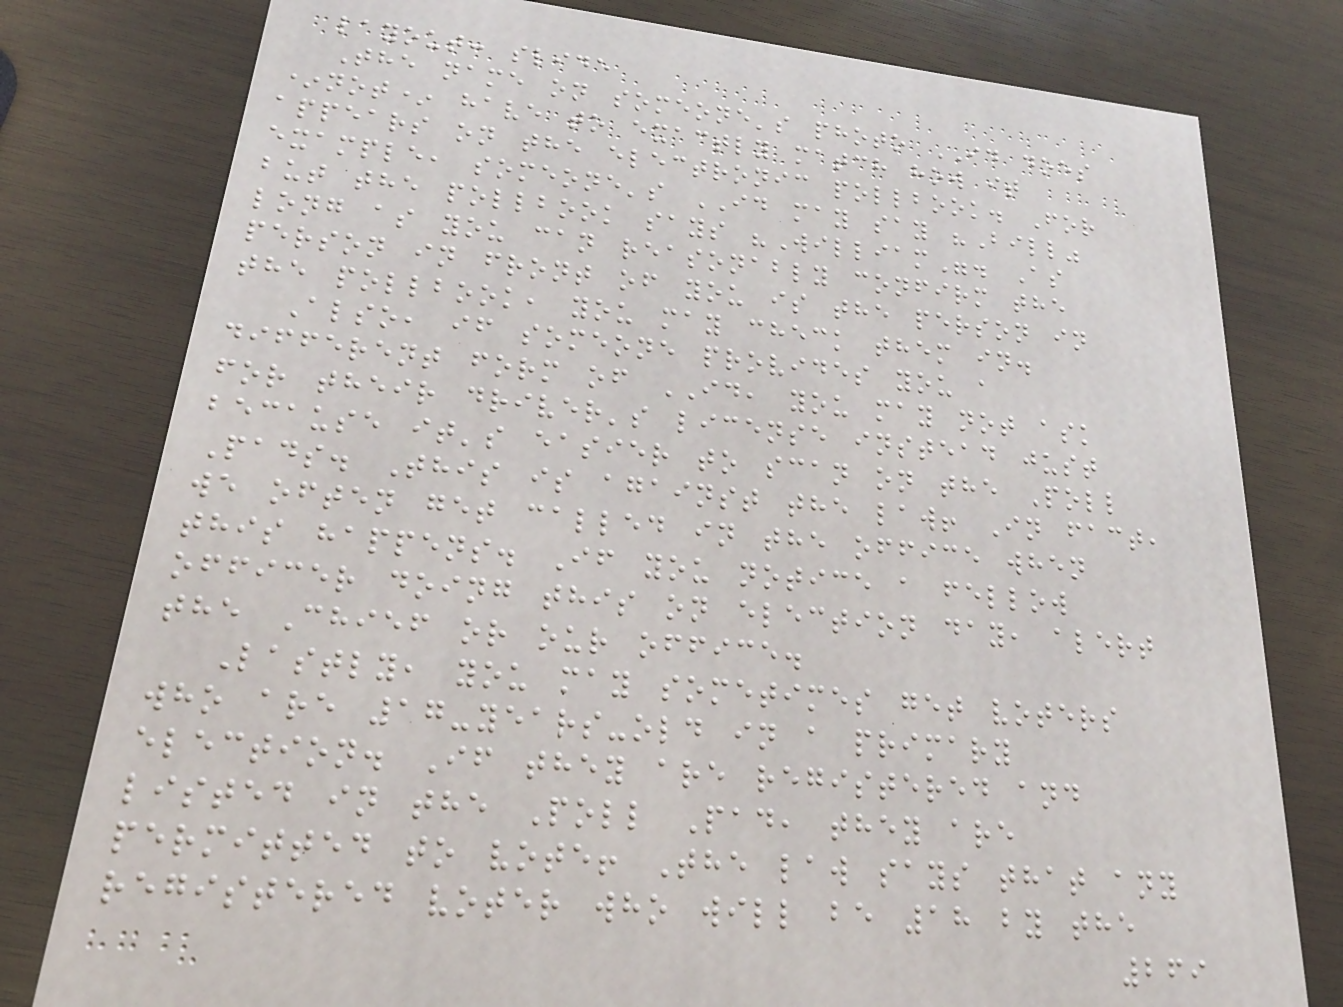layout: slide
The name on someone's photo ID does
*not* have to exactly match how it
appears on the electronic pollbook. For
example, someone's ID may say "Bill"
but the pollbook says "William". As
long as you can reasonably confirm the
person in front of you is the person in
the pollbook, you may check them in.
Also, if someone provides you a
different form of ID, you may not ask
for their driver's license instead just
because it's easier to scan on the Poll
Pads. This is against the law! In fact,
we often get called in the office when
this happens. If you notice a fellow
officer doing this on election day, alert
the Chief or our office.
Lastly, you may sometimes get voters
who are 17-years-old in a primary
election. If they are registered and
listed in the Poll Pad, they are
permitted to vote! The law says that any
registered voter who will be 18 by the
269
